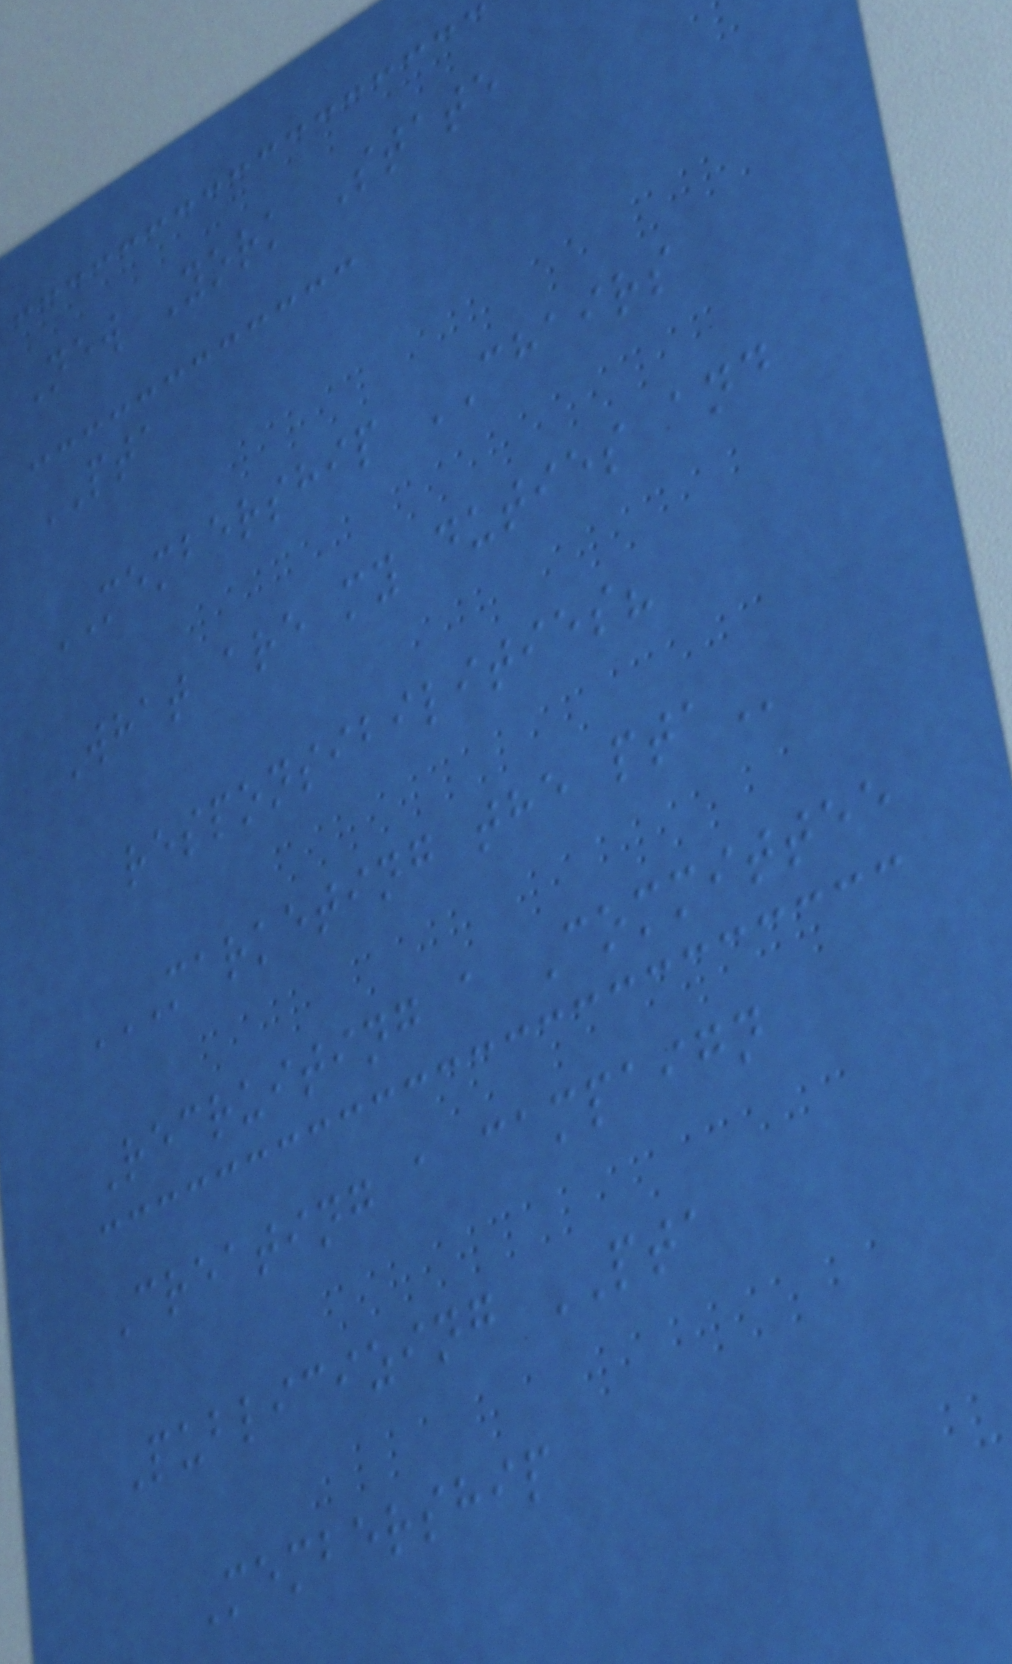New York State
PTA
MEMBERSHIP CHAIRS
What are my duties and
responsibilities?
MARKETING THE PTA
Recruiting a Committee
Creating a campaign
Publicizing PTA
Membership
